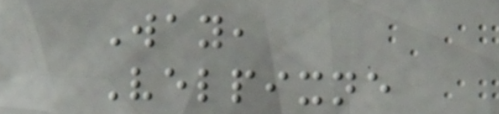Way,
Velpixne
